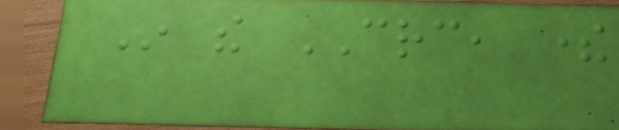In the CRC, there
